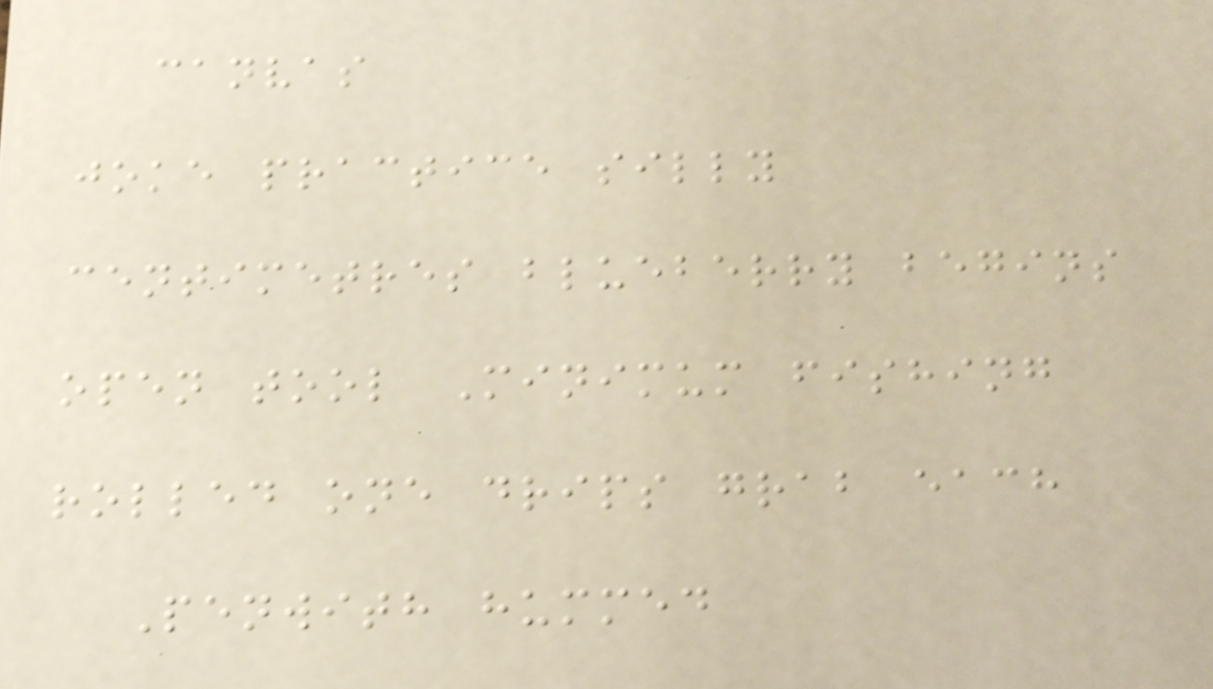canvas
joke practice silly
centimetres blueberry begins
open tool Minimum fishing
rolled one drips grab each
Penwith hummed
